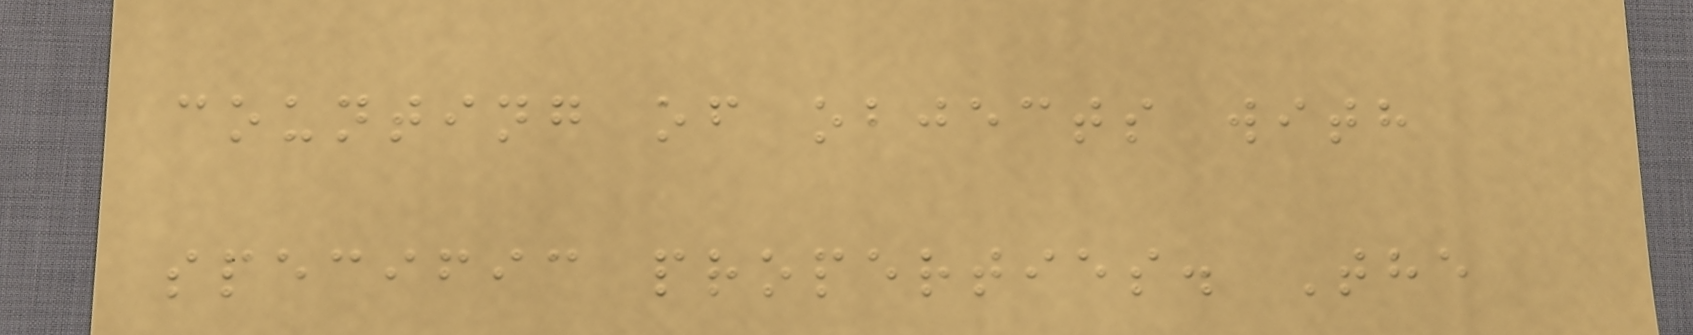counting of objects with
specific properties. The
